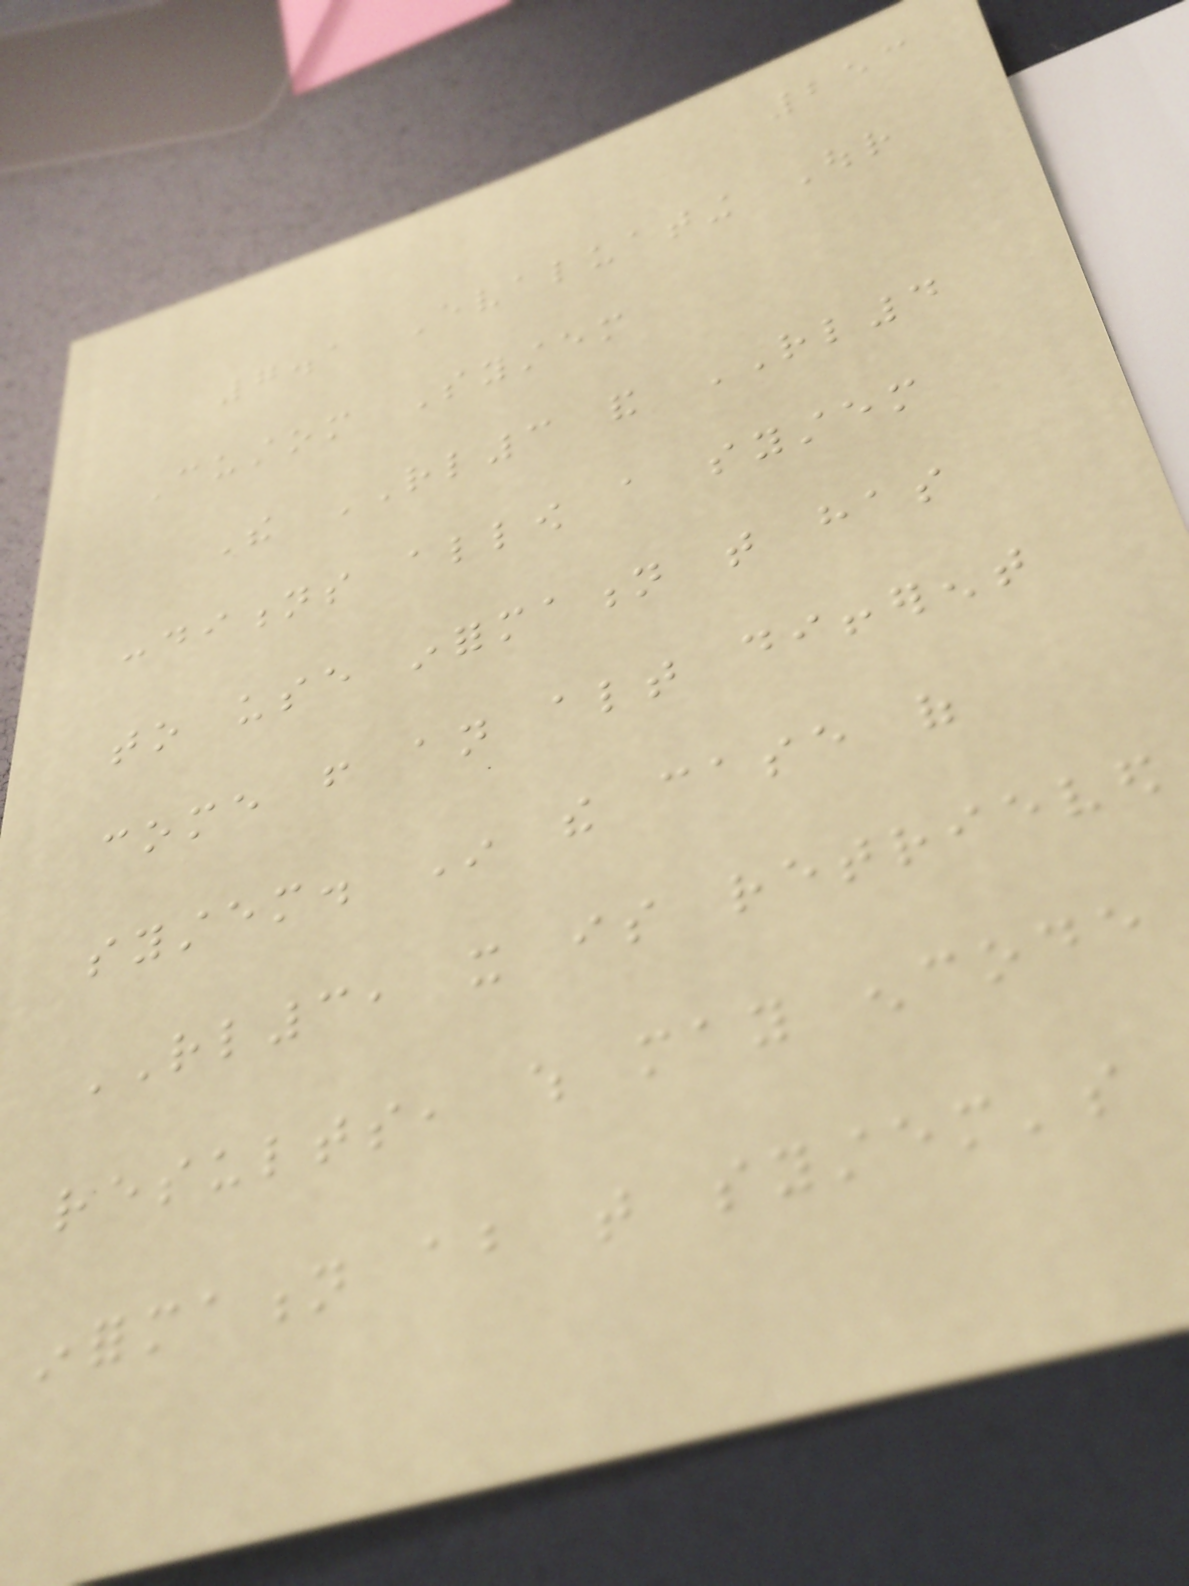253
7.1 Evaluating Our
Custom System
The RL3 and RL4
conditions allow a system
to use information that has
come from an altogether different
system. In the case of
RL3, it is retrieved
results, which may encode
information about that system's
